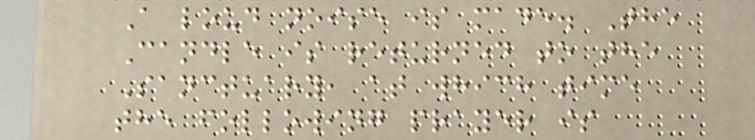A loud noise is made. The
Candle is returned to the
Sanctuary, at which time
the following prayer is
